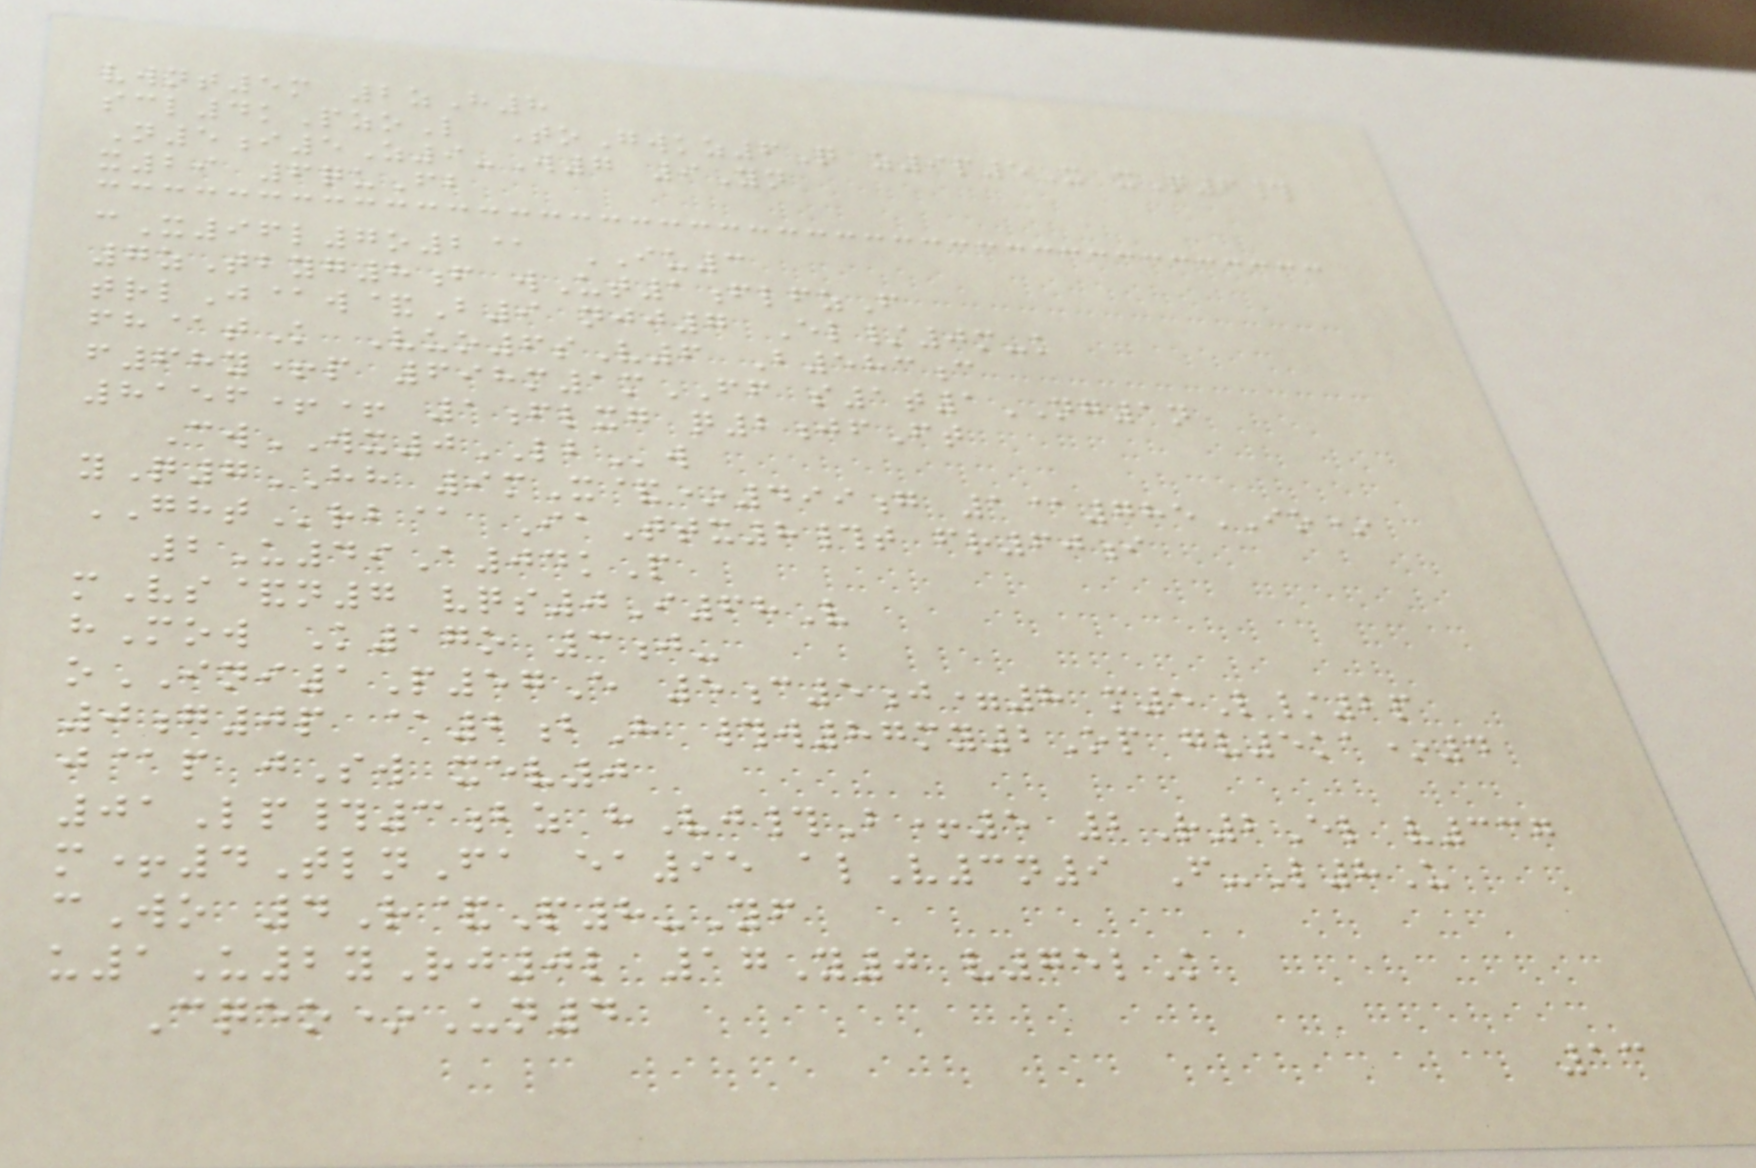vwnt5m 2zH8
scl4kPzoL ToGwkz6Q z9p5X xQ6#
N5i5Z9-W7 9Yn
x29 6quFb
cX96l7o2@ IU3
7zTbyg8f wUt1flfzF
trlJ@w&B9 njj7 El/0m-k
fh@tK Vuo6sV6 B583c
f68y+p 698m1mFF s1t1NG1n
8156++ 1flxg q2jfFt
CwWX0LBw
yQ7HH 9mX&*499g 1@785IO*
GHTrb@ IaTtx8#t fr60i
2U49A04kP
mVs&n7 vqs0I68V
hMow K17o 3j-
oINI1P57E 5c5j=8 m5L/2p
0g0p @2bH #w87my2Op gv5ka*4
j@p jSw xev0
01Lp#3bz hVj#B+5 2R2El v337
m+4TlnFa ea95 alV3n9 F-L8U
cWo 4R&P8-Yf
u1U2yRj0l 17Y0 v75lK
Cqeo*Un4
13
